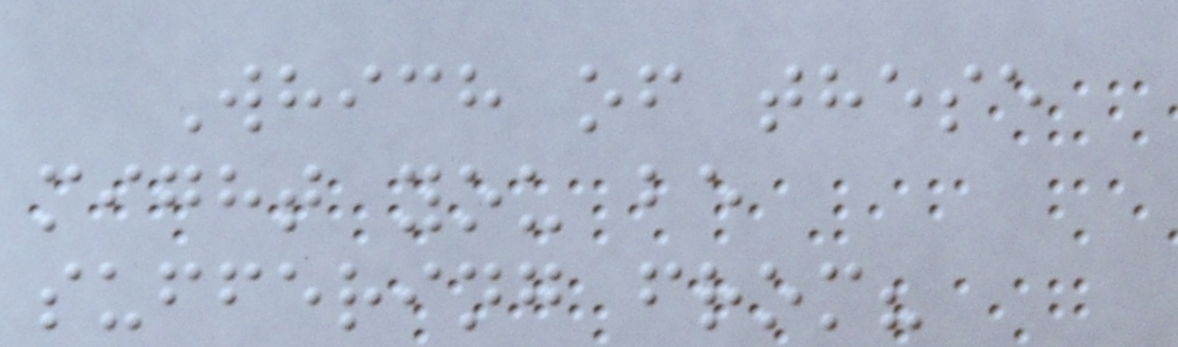Which of these
might you be
suffering from?
